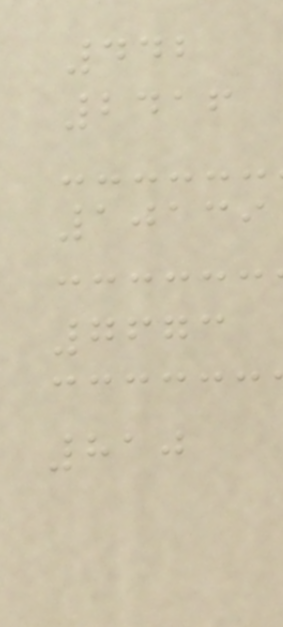442
2416
10139
7673
810
